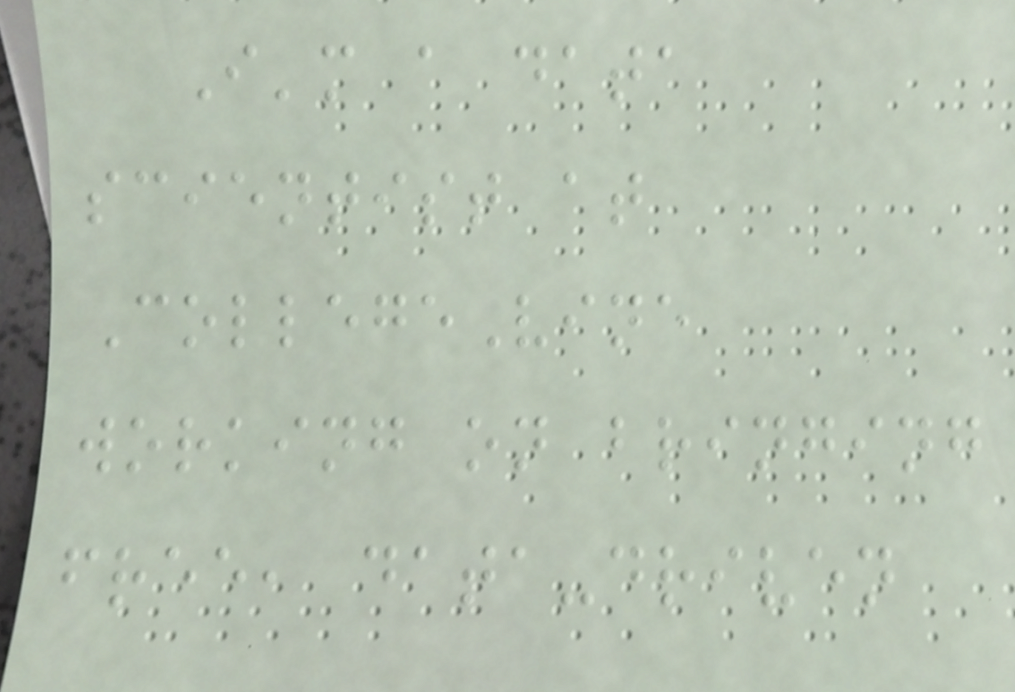I'm a data
scientist at
CollegeVine
working on bringing
free, data-driven
